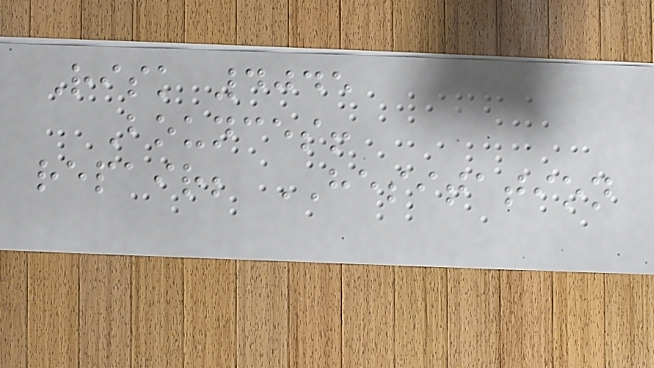Risk 4045
Bounces!
repair; HESITATION
